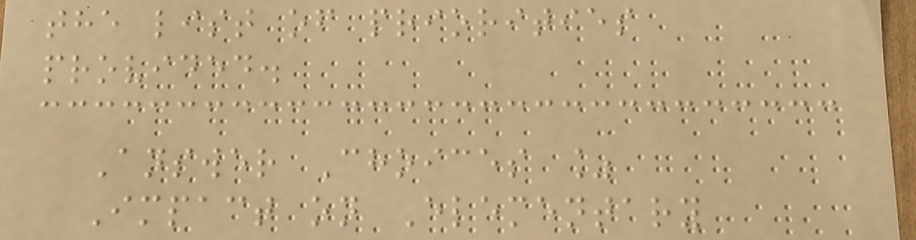the list of priorities
provided.
Answer Choices %
Impact on Elementary
